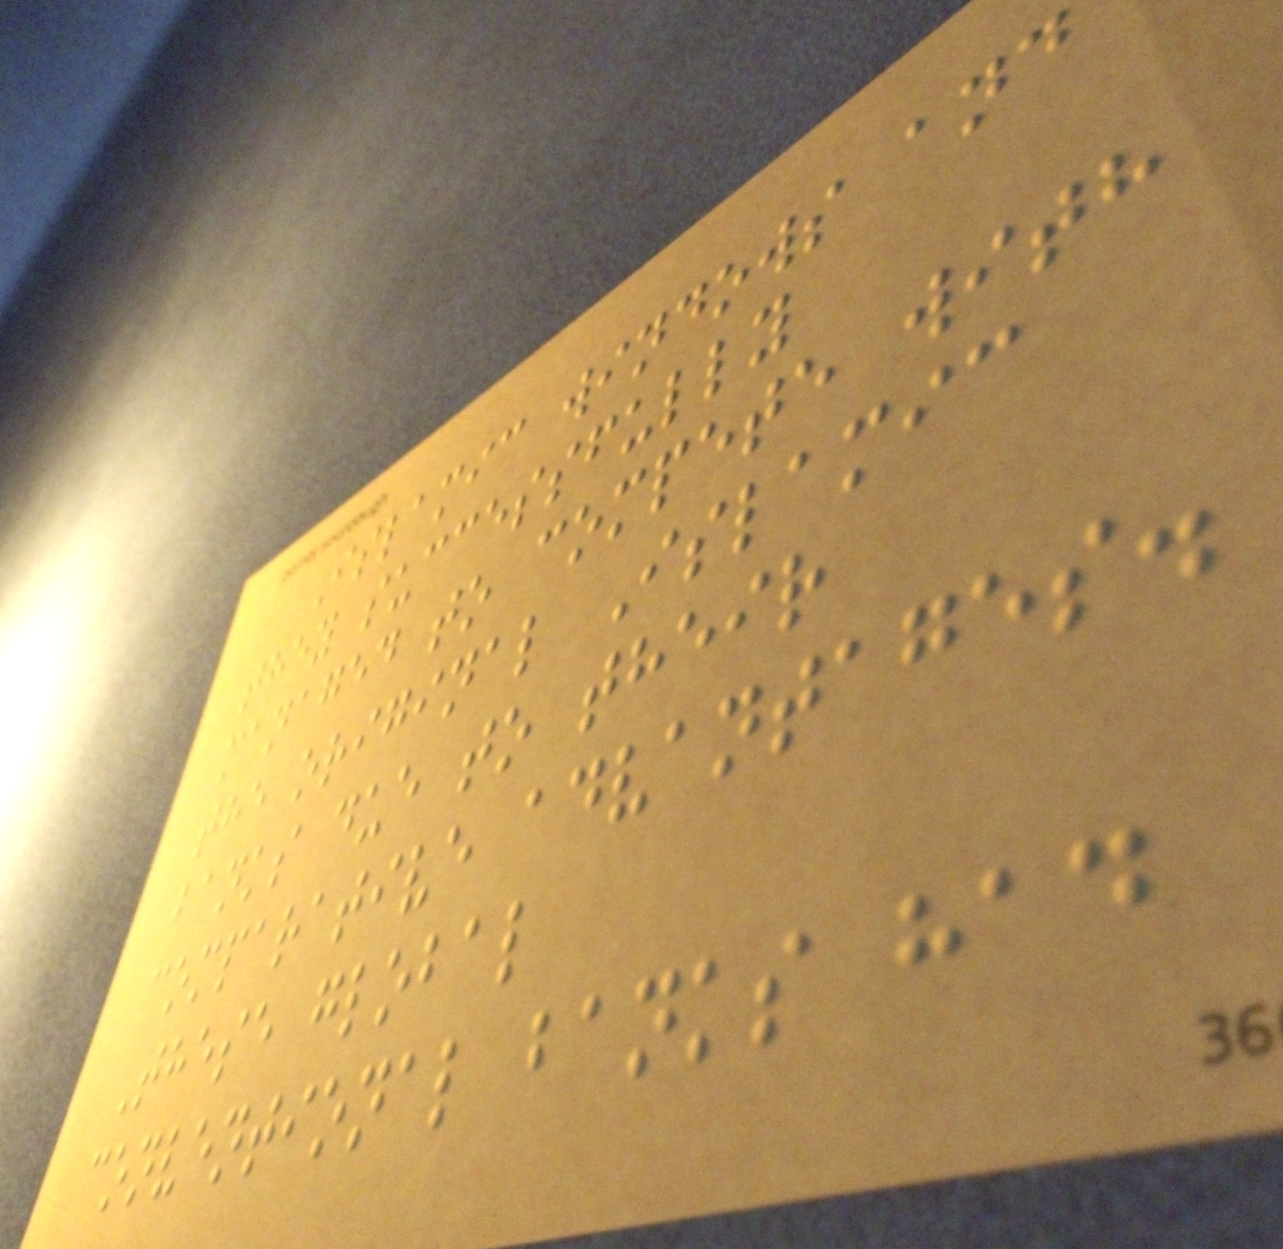Islamic windows and
they successfully
managed to compete with
the original Islamic
banks due to their
comparative advantages.
These global
conventional banks had
